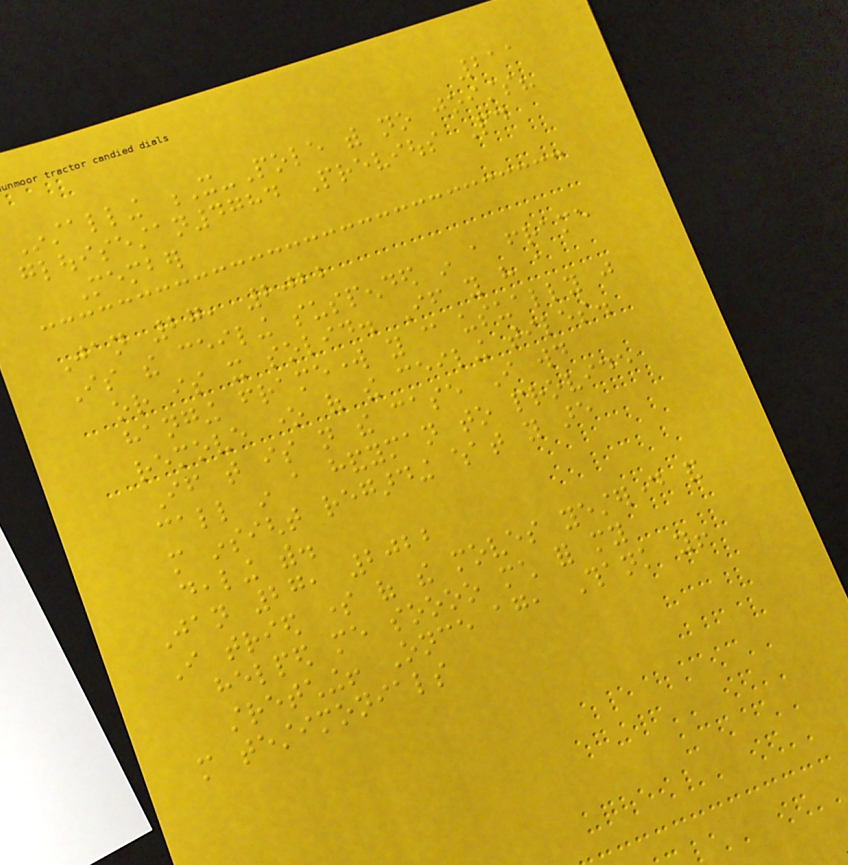211
Installing X-Pole with no joists?
glouisestan4784 Previous Paid
Member
Jan 27, 2022
Is the ceiling suspended in a frame
or is it solid. If you have a
hanging framework you can usually just
remove one of the ceiling tiles.
If that is not the case I would
call in a handyman to provide
more insight regarding what you are
dealing with.
Jan 27, 2022
I tried some of the moves yesterday and
helped me soooo much for my
stretching! Once again, Thank you!
more testimonials
